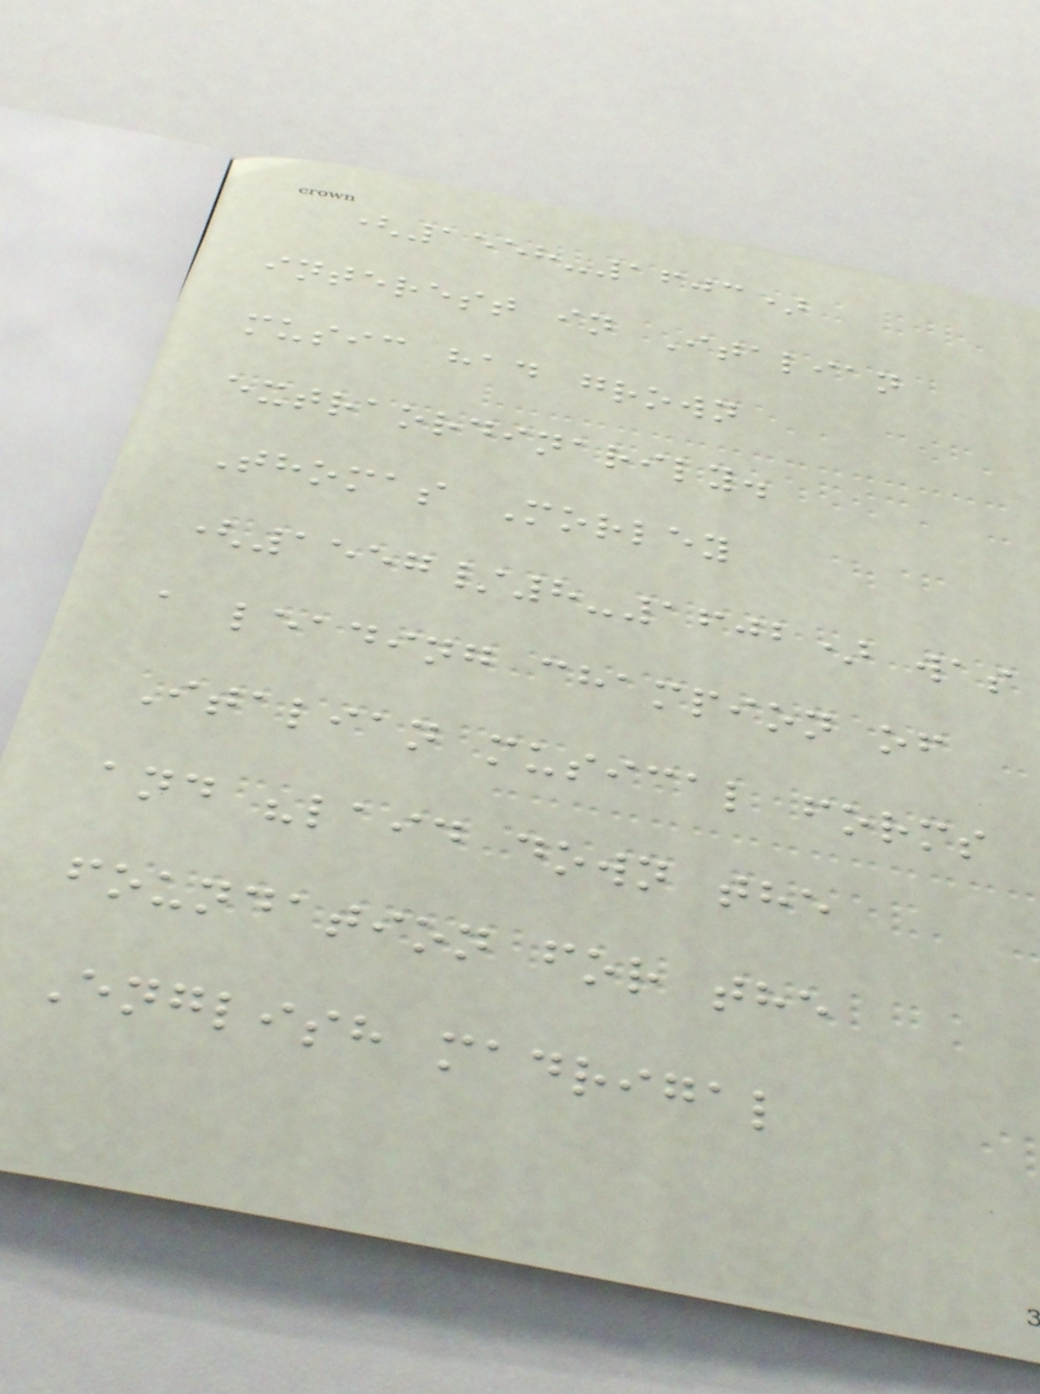(1558-1603)
interest in Italian
music had grown
extraordinarily.
Thomas Morley
(1557/8-1602) was
a leading champion of
Italian musical forms
and "laid down the
foundation for the
English madrigal
